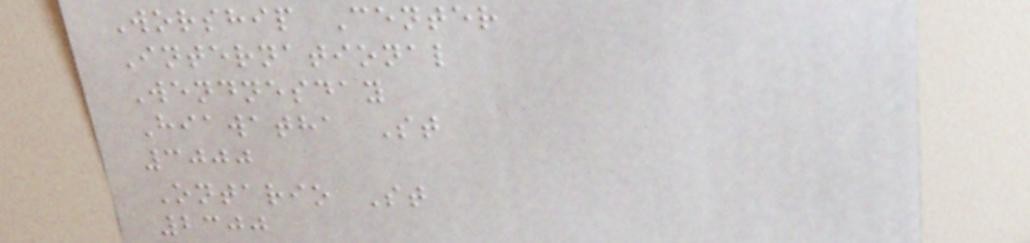Worship Center
International
Wendnesday
Hiawatha St
3000
Ontario St
2300
